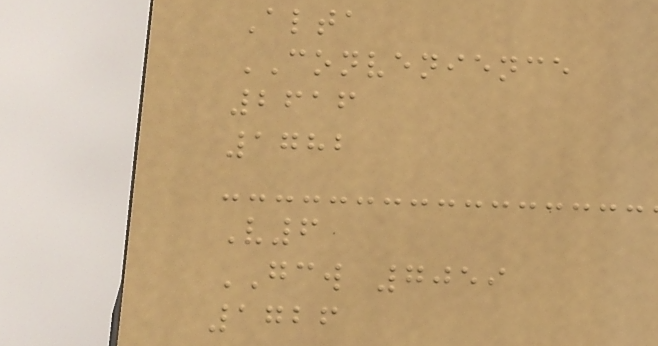Alta
CONVENIENCE
2616
1782
V6
GCW 7059
1726
